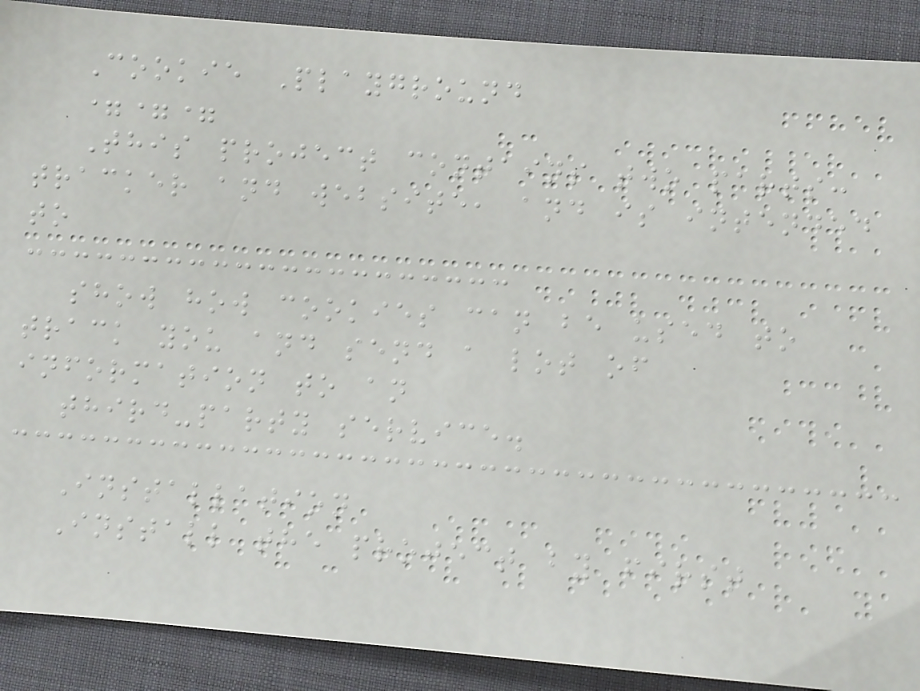Cookie Playground
===
This project contains two parts:
tracker and website, and is intended
to
show how cookies can be used to
track you and send a lot of
information to an
third-party service.
Installation
Install the project by first
